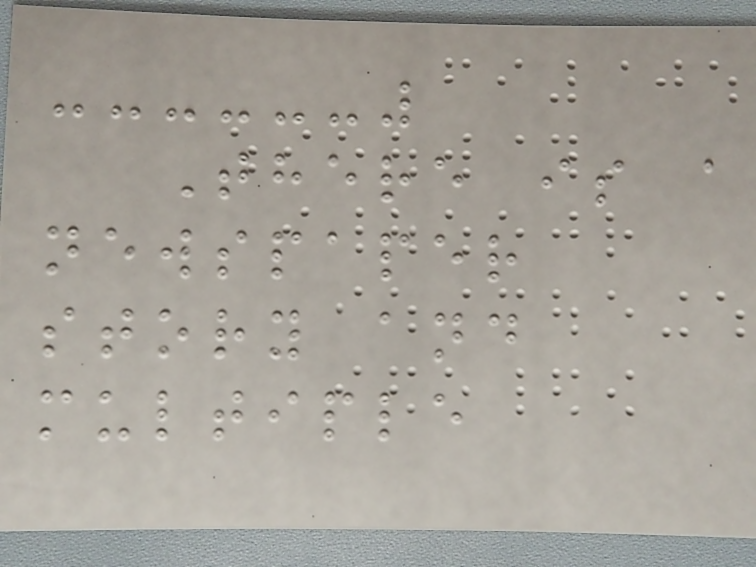There is a
newspaper
story and
multiple
